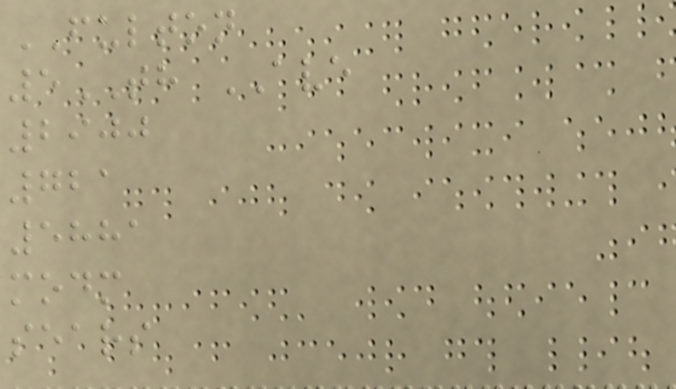FULTON
5TH AVE
2900
721
5881
modm
sears
